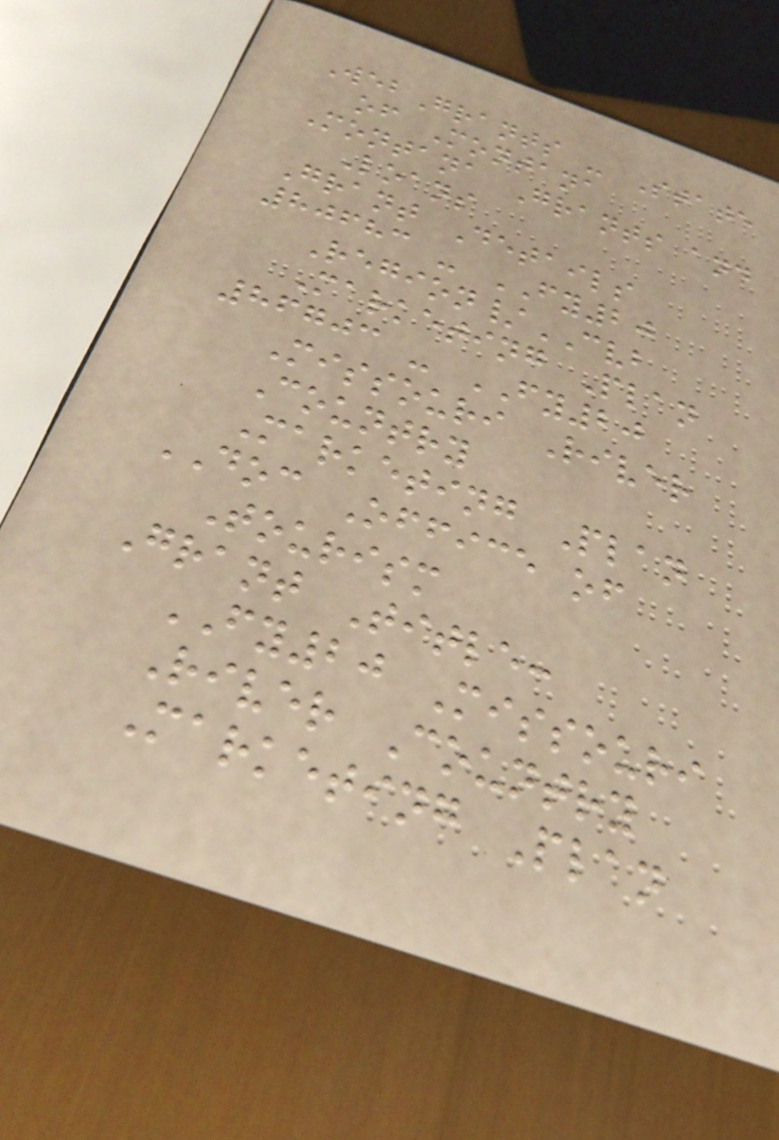WebGrants - State
of Montana
Montana Grants and
Loans
Grant Details
80683 - FY20
Region/CVB
Marketing Plan
86703 - FY20
Missouri River
Country
Marketing Plan
DOC Office of
Tourism
Grant Title:
FY20 Missouri
River Country
Marketing Plan
